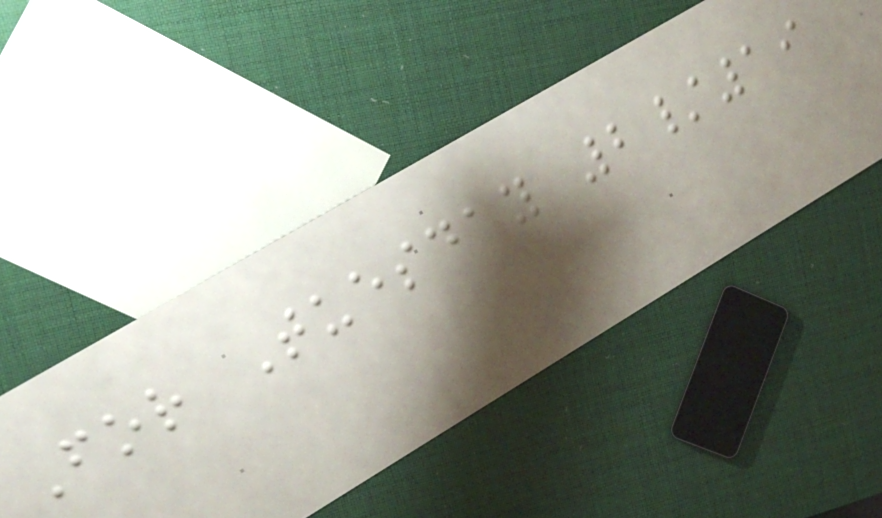For Tuesday 2/19
